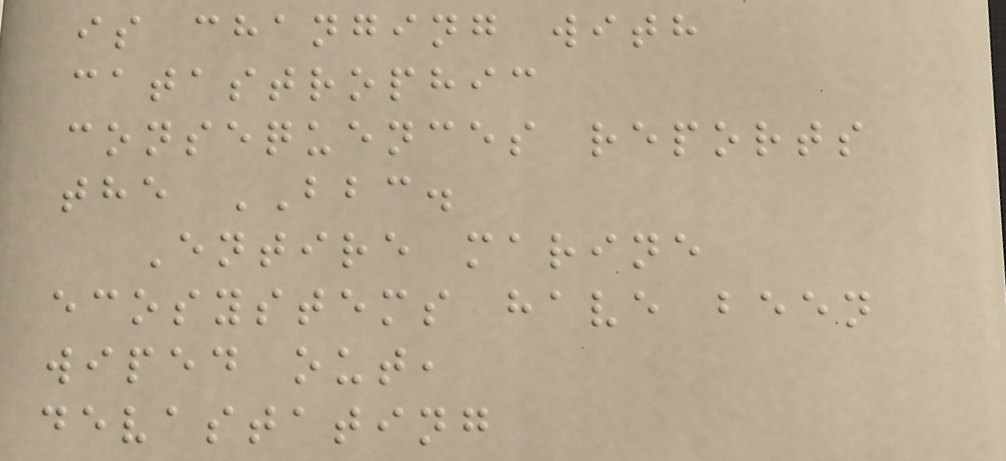is changing with
catastrophic
consequences reports
the BBC.
Entire marine
ecosystems have been
wiped out,
devastating
